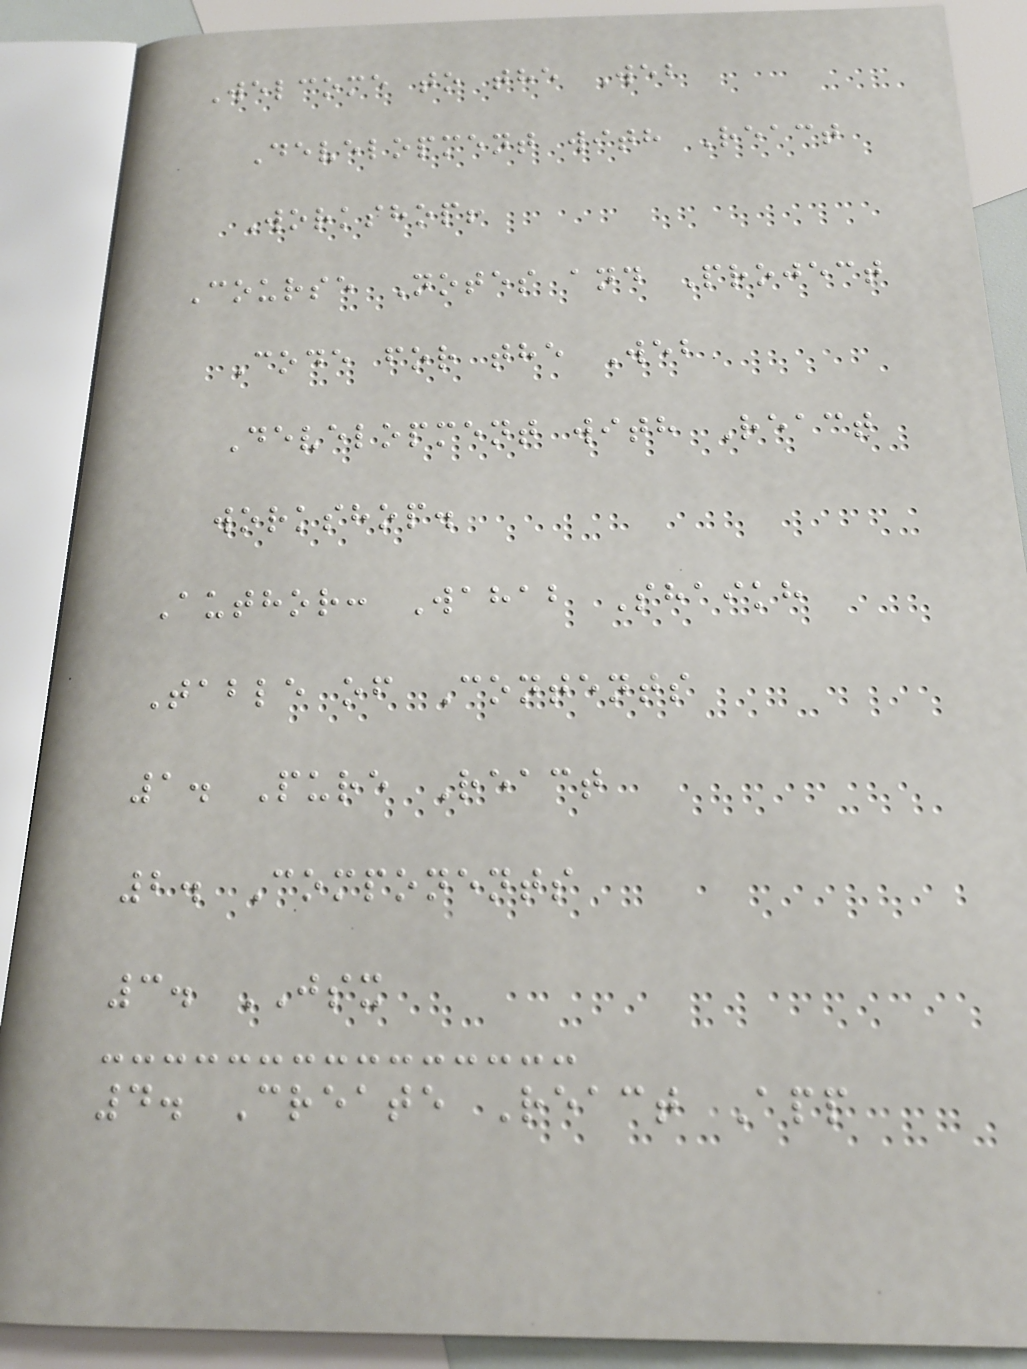Welcome to the Web
Development with React
Workshop!
Course Notes and Project
Code for the Web
Development with React
workshop.
Author: Wahab Shaikh
Table of Contents
1. Pure React
2. Components
3. JSX
4. Create React App
